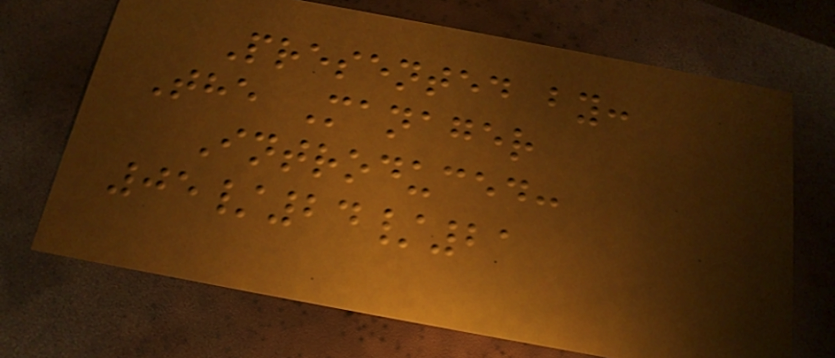Presented by:
The Manager
Introduced:
05/24/21
